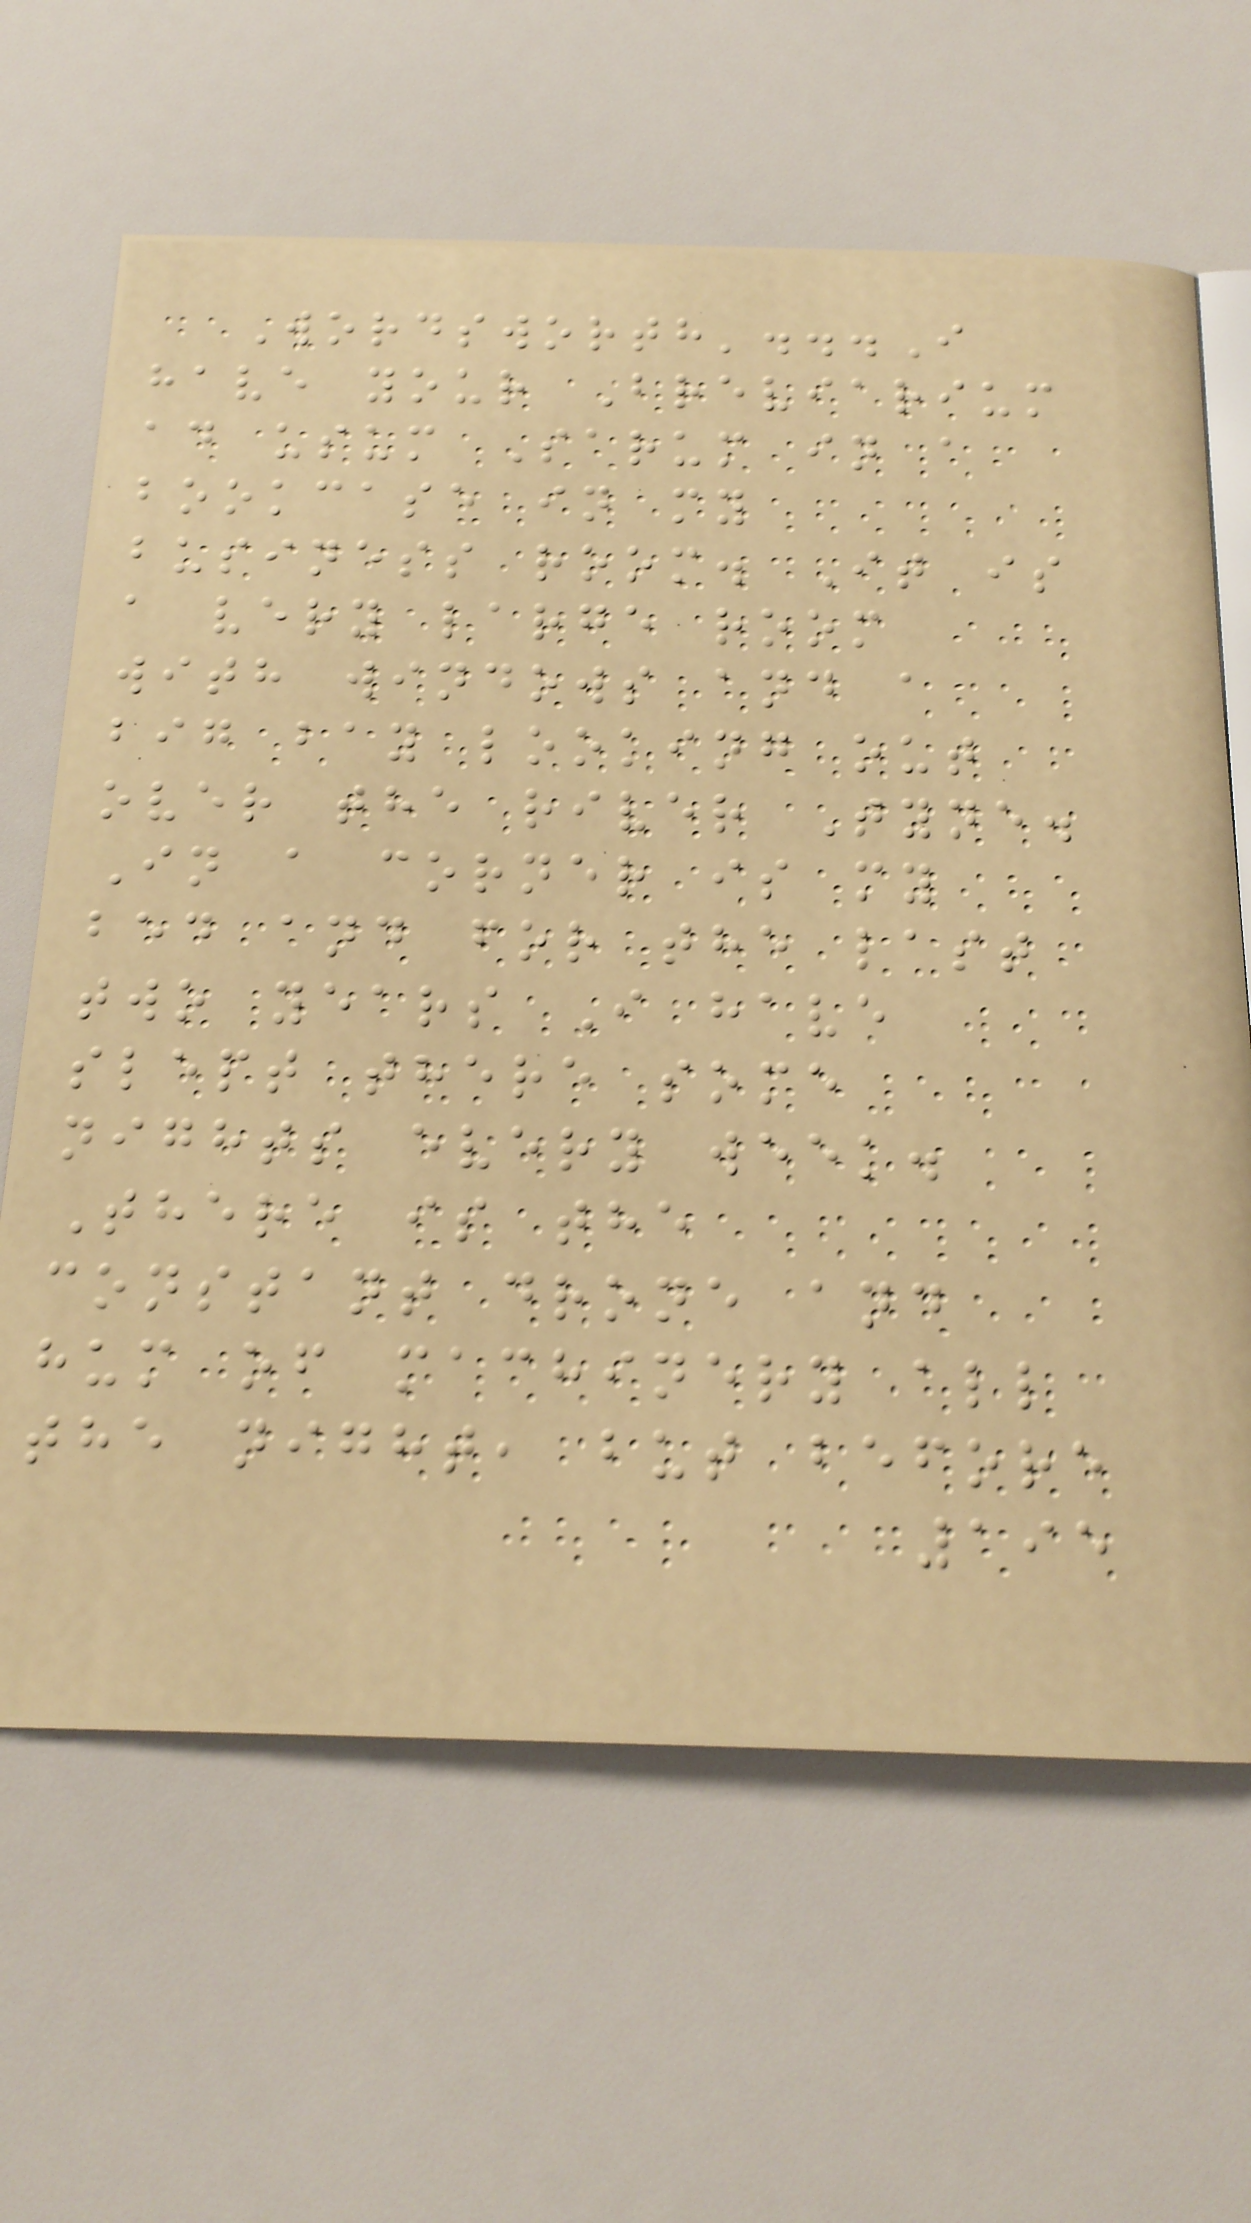Wordsworth'...I
have your Breviarium
ad usum Sarum in a
bookcase in my
business room. It is
a very large room
with windows and a
big bay looking out
over the river Tyne.
In a corner is my
bed and for the last
two years I have
slept there some
nights every week.
There is the
constant drone and
hum of machinery all
the night, but before
195
